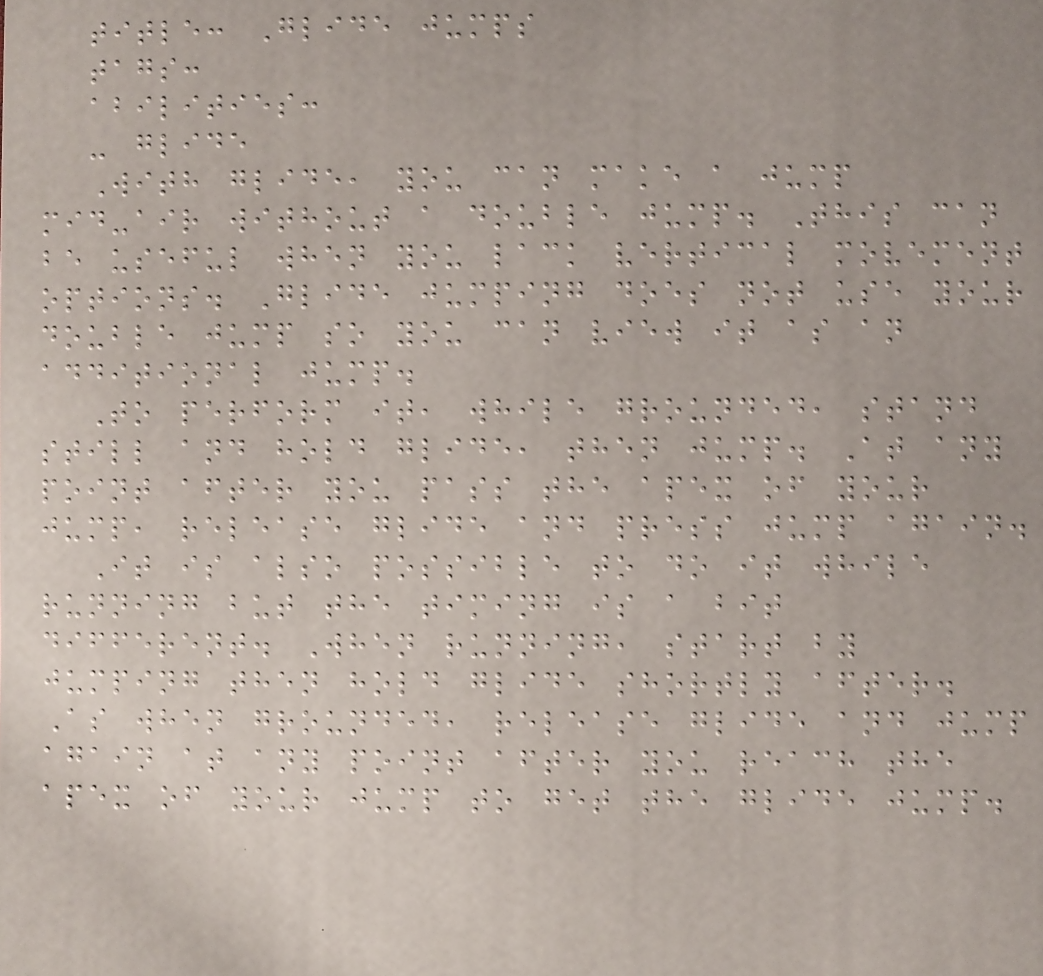title: Glide jumps
tags:
abilities:
- glide
With glide, you can make a jump
mid-air without a double jump. This can
be useful when you lack vertical movement
options. Glide jumping does not use your
double jump so you can view it as an
additional jump.
To perform it, while grounded, stand
still and hold glide, then jump. At any
point after you pass the apex of your
jump, release glide and press jump again.
It is also possible to do it while
running but the timing is a bit
different. When running, start by
jumping then hold glide shortly after.
As when grounded, release glide and jump
again at any point after you reach the
apex of your jump to get the glide jump.
